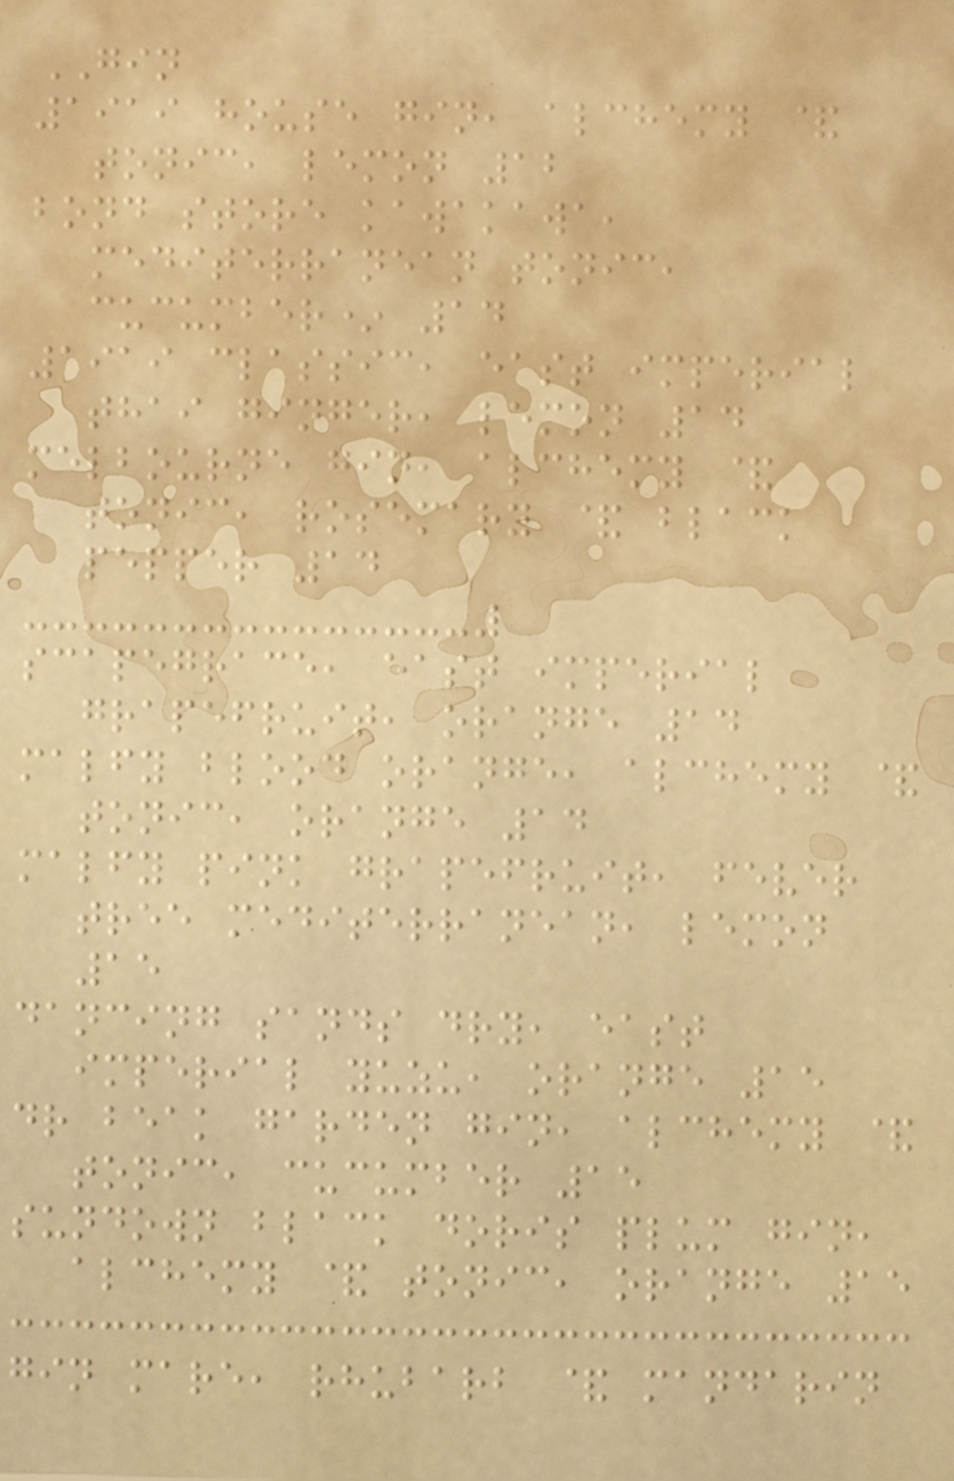GIN
1919 house gin, alchemy &
tonic, lemon 12
bond store kawakawa,
mediterranean tonic,
cucumber* 14
1919 classic, east imperial
thai ginger, lemon 14
melbourne gin, alchemy &
tonic, rosemary & black
pepper 14
scapegrace, east imperial
grapefruit, orange 14
malfy blood orange, alchemy &
tonic, orange 14
malfy pink grapefruit, fever
tree mediterranean, lemon
15
dancing sands dry, east
imperial yuzu, orange 15
dr beak garden gin, alchemy &
tonic, cucumber 15
sundown black doris plum gin,
alchemy & tonic, orange 15
gin mare, rhubarb & mandarin
